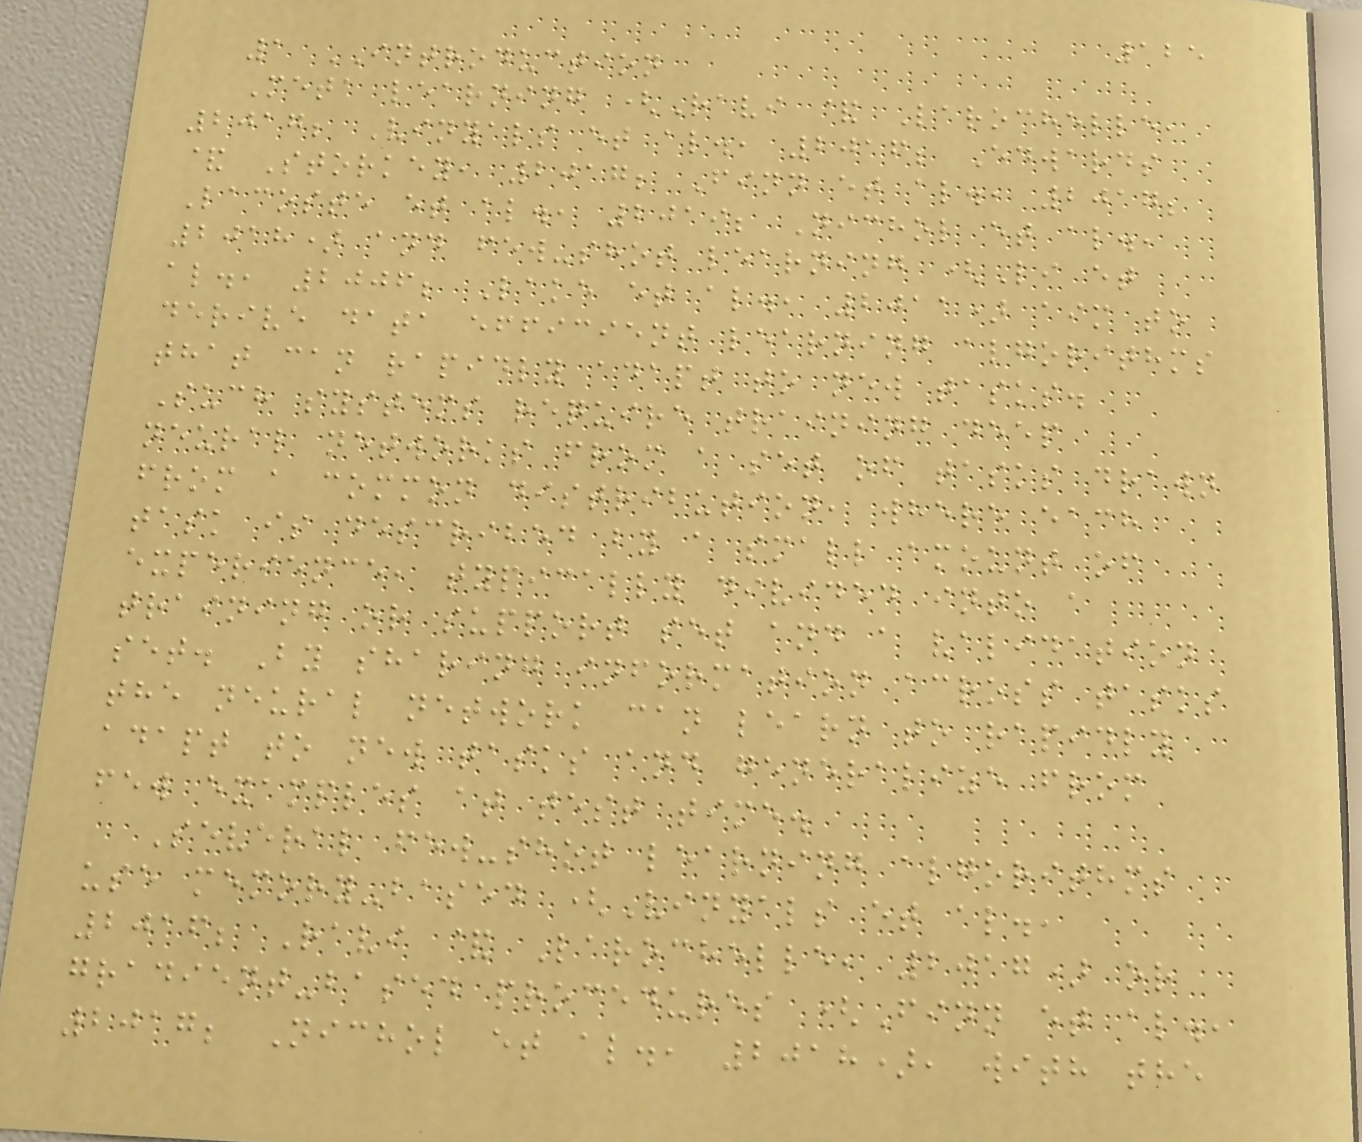125
1 INTRODUCTION
Meta learning (Ravi & Larochelle,
2017; Vinyals et al., 2016; Edwards
& Storkey, 2017; Finn et al., 2017;
Lacoste et al., 2019; Nichol et al.,
2018) and few-shot learning (Li et
al., 2006; Lake et al., 2011) aim to
derive data efficient learning algorithms
that can rapidly adapt to new tasks.
Such systems require training deep
neural networks from a set of tasks drawn
from a common distribution, where each
task is described by a small amount of
experience, typically divided into a
training or support set and a validation
set. By sharing information across tasks
the neural network can learn to rapidly
adapt to new tasks and generalize from
few examples at test time.
Several few-shot learning algorithms
use memory-based (Vinyals et al.,
2016; Ravi & Larochelle, 2017) or
gradient-based procedures (Finn et al.,
2017; Nichol et al., 2018), with the
